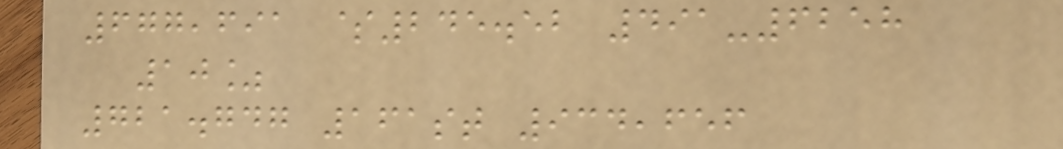677,691 $245.52 491-6258
10%
721.747 161st 934,656
